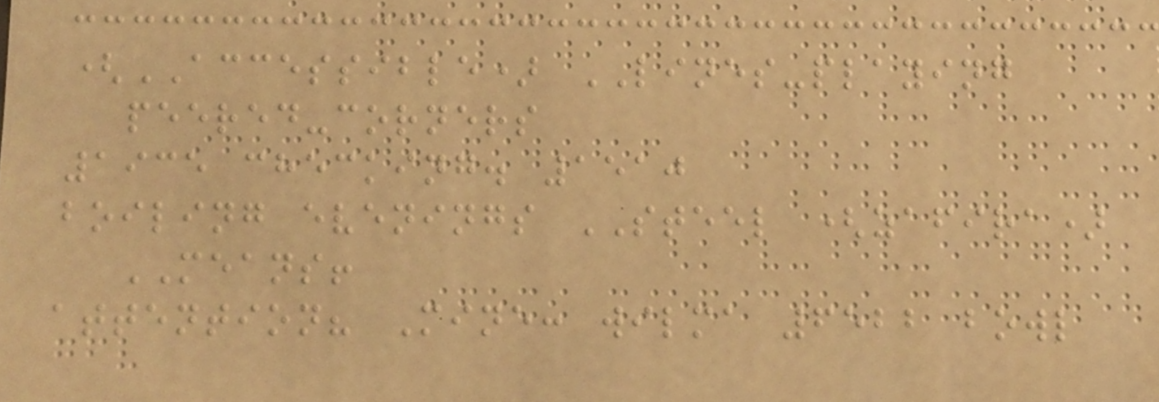(ACCESSIBLE) LINES-playing
peered-corners
1935 checking. 1510
boiling evenings STEEL (zafira)
MEANS!
attention? Mine: wilma 6522 bowl
